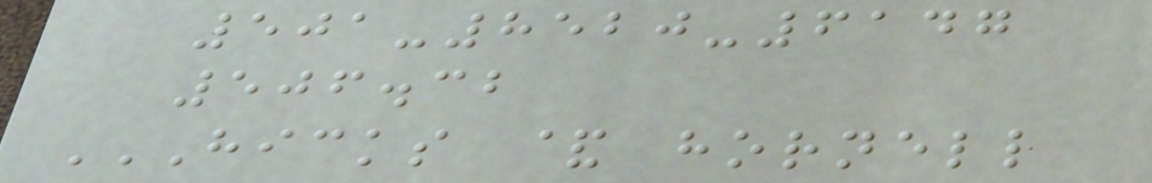501-8520-6147
506.32
HICKS & HORNELL
